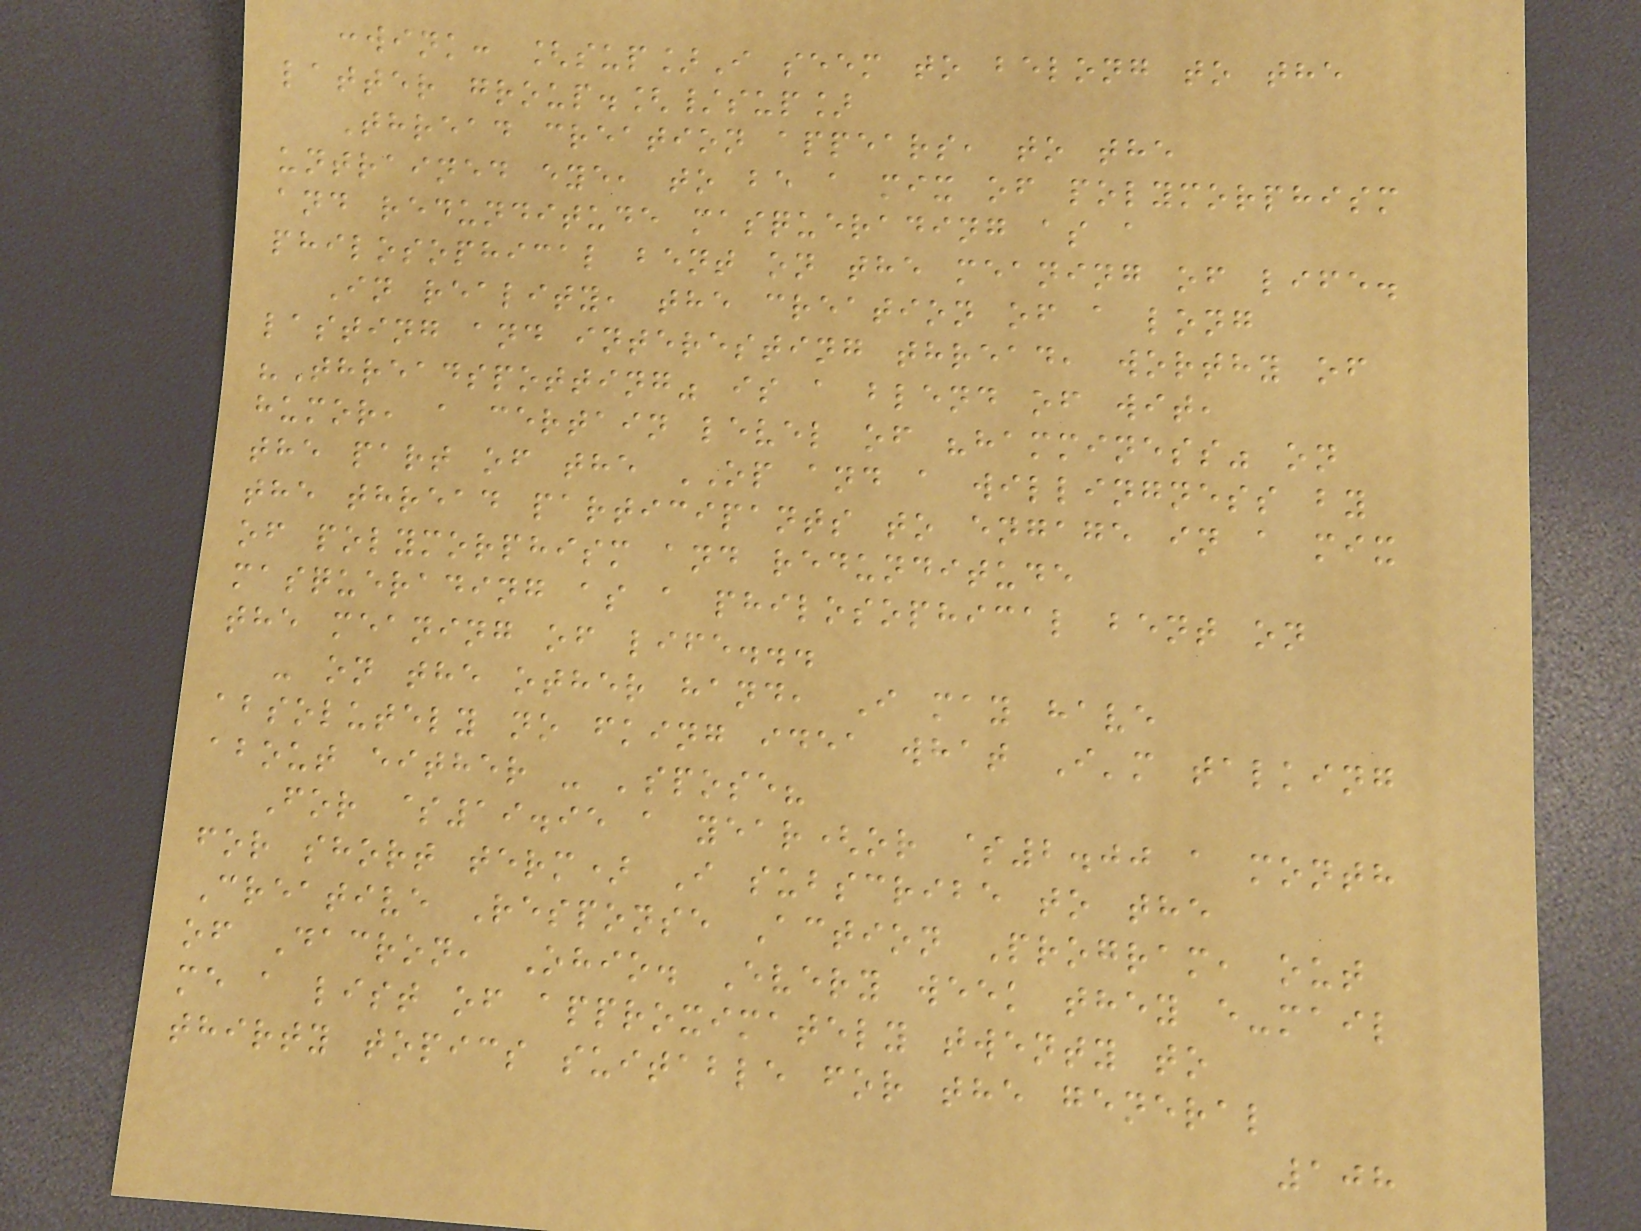:wink: [sup]I seem to belong to the
latter group.[/sup]
Thread creation appears, to the
untrained eye, to be a mix of polymorphism
and redunditude masquerading as a
philosophical bent on the meaning of life.
In reality, the creation of a long
lasting and interesting thread, worthy of
"Threadspotting" is a blend of wit,
humor, a certain level of "hamminess" on
the part of the OP and a willingness by
the thread participants to engage in a mix
of polymorphism and redunditude
masquerading as a philosophical bent on
the meaning of life...
- on the other hand, I may have
absolutely no fking idea what I'm talking
about either - 'spose?
For $19.95 a year(or $2.00 a month
for short term) I subscribe to the
Creative Response Action Program, out
of Dacron, Ohio. Every week they e-mail
me a list of approximately twenty to
thirty topics suitable for the general
108
